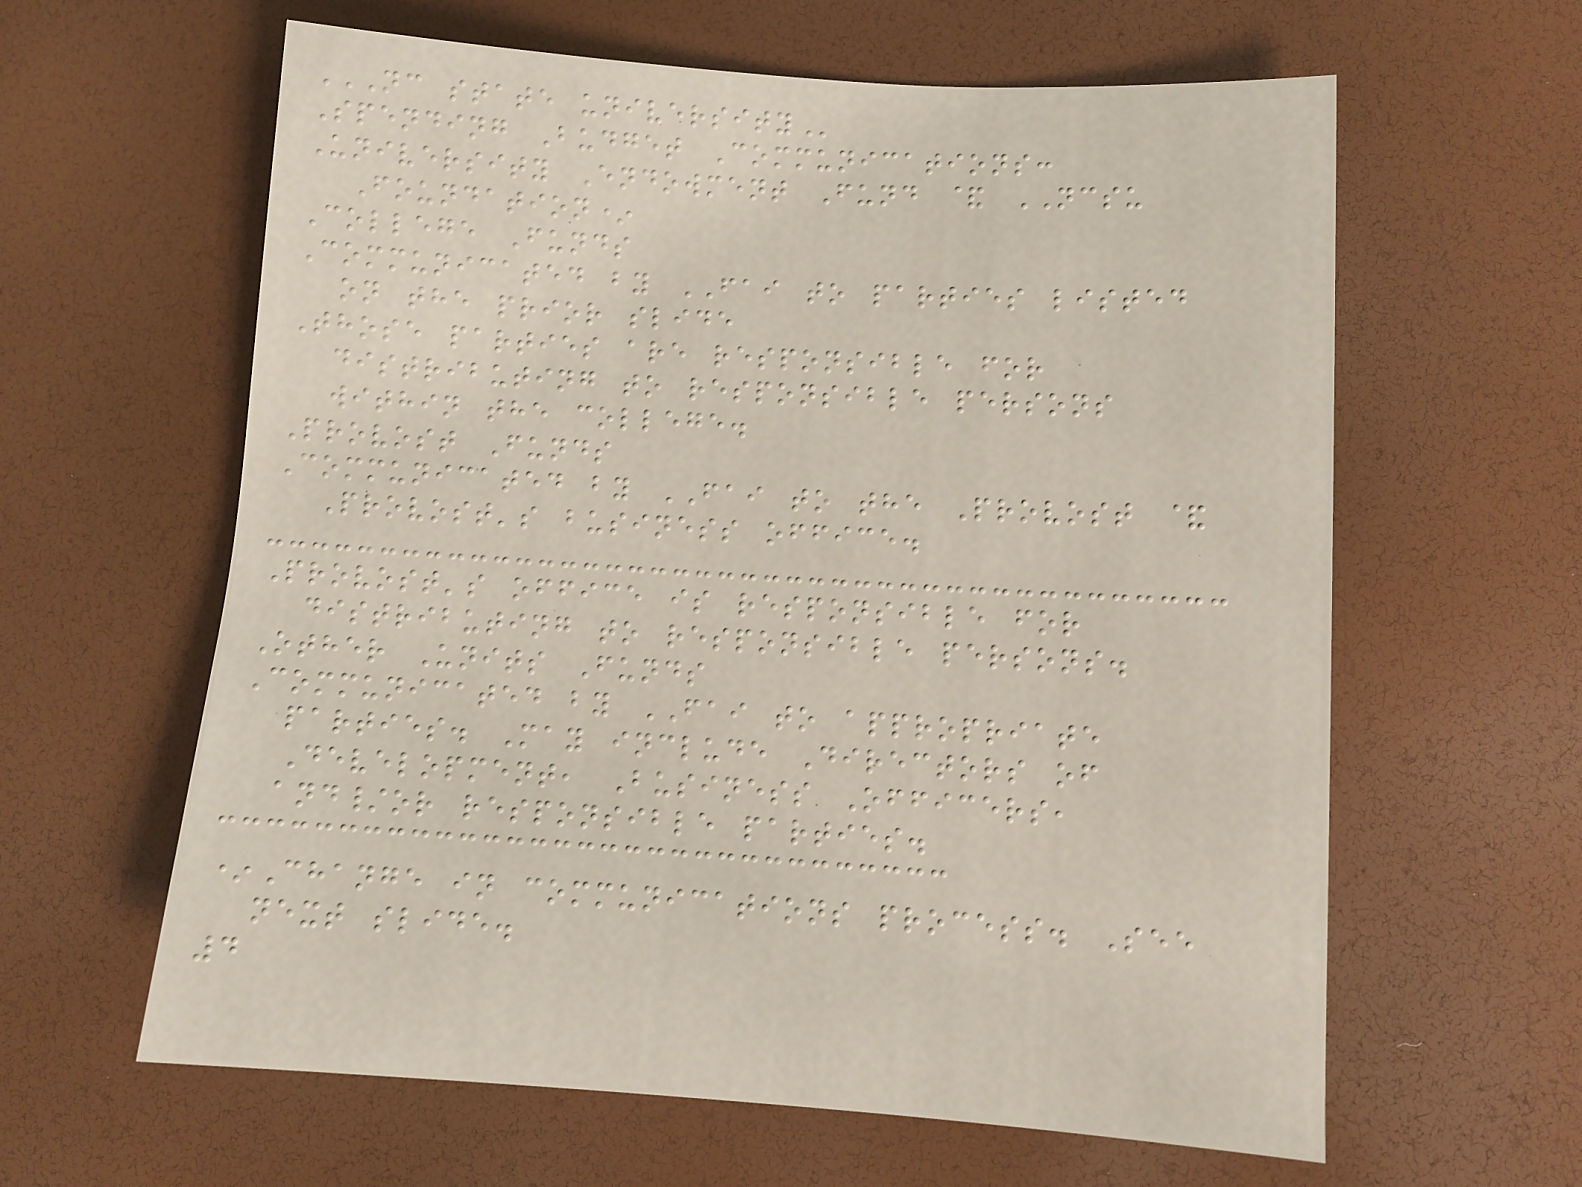NC STATE UNIVERSITY
Spending Budget Communications:
University Endowment Fund & NCSU
Foundation*
College Funds
Communicated by FAI to parties listed
on the prior slide
Those parties are responsible for
distributing to responsible persons
within the college.
Provost Funds
Communicated by FAI to the Provost &
Provost's business office.
Provost's office is responsible for
distributing to responsible persons.
Other Units Funds
Communicated by FAI to appropriate
parties. May include Directors of
Development, Business Officers,
and/or responsible parties.
*Change in communications process. See
next slide.
4
